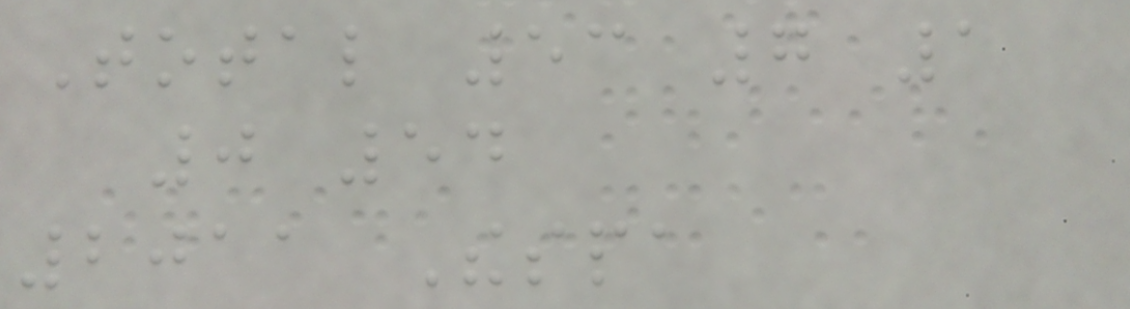Total 53 7 1
0 54
2011 Thespa
